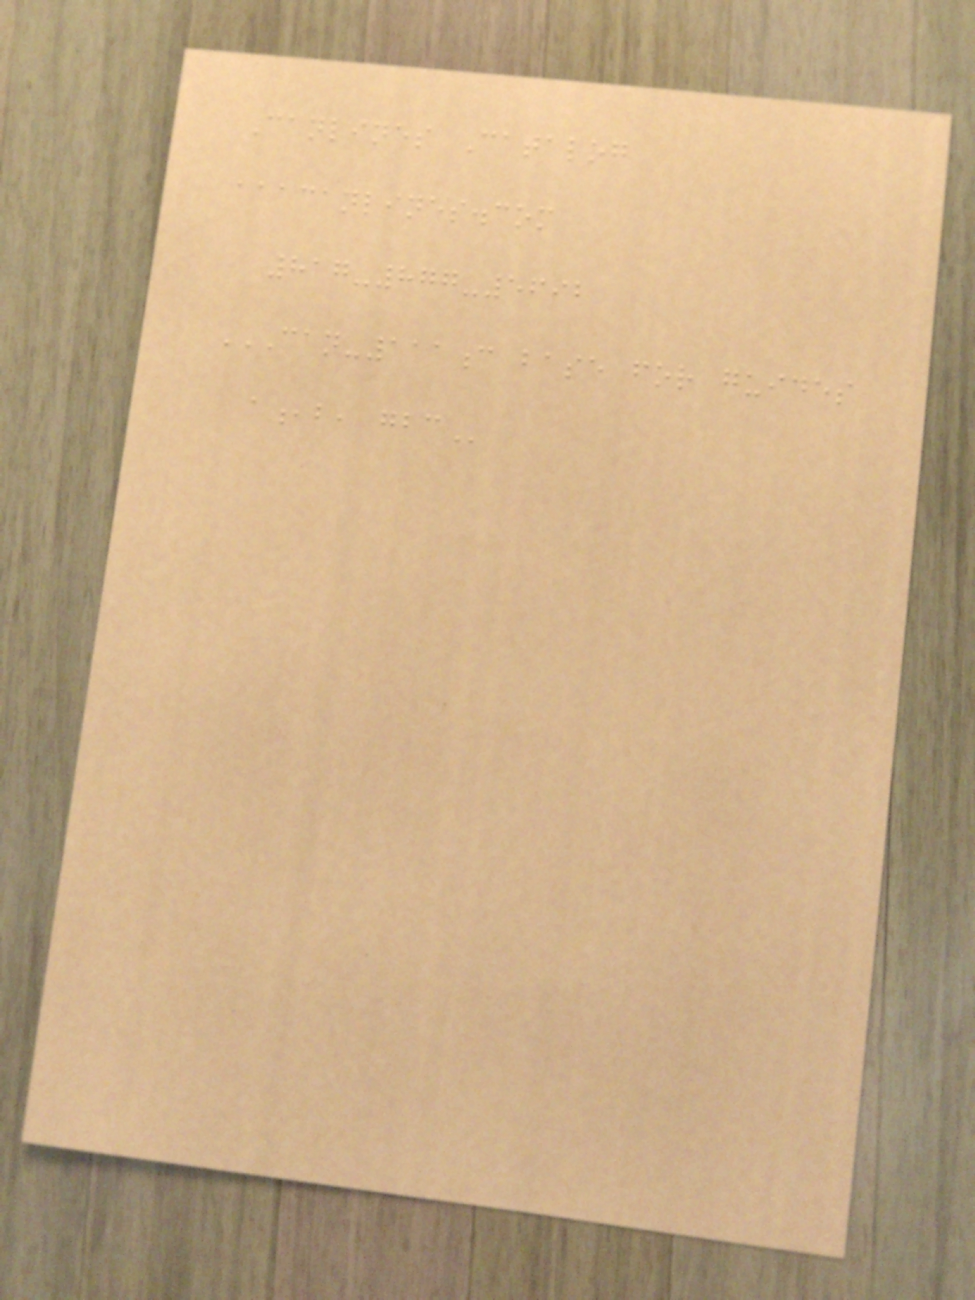Canlines Catalog
aaacanlines.com
817-877-5692
CAN-111C BASE FOR GUIDES
A,B, GBC
